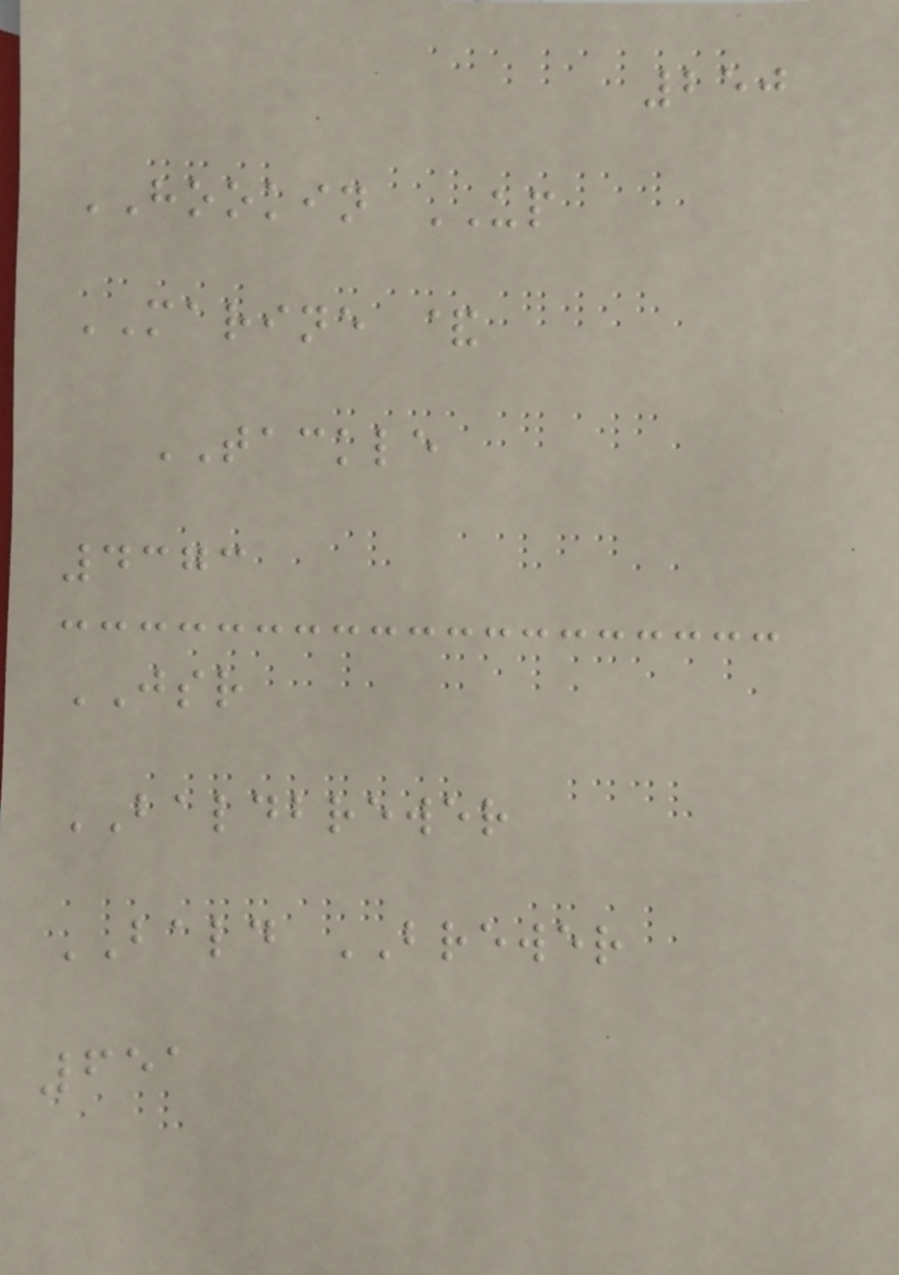250
HOOKIN UP
MARINE &
TACKLE
4373
JSR
BALDBREWER
BALD BREWER
651
